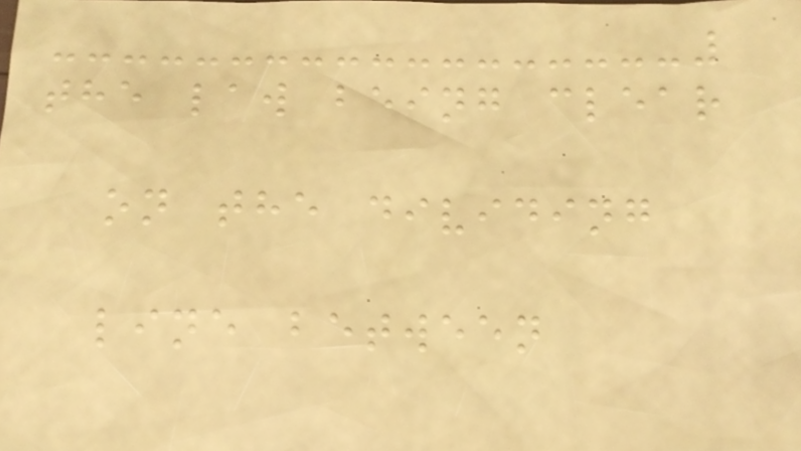the law being clear
on the dividing
line between
